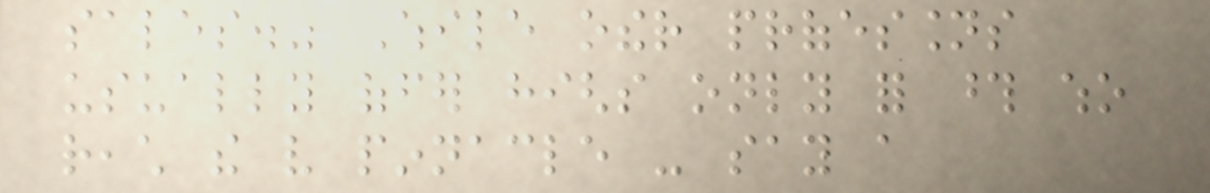sales." While other professions
usually offer highs only for those who
reach the very pinnacle - say a
